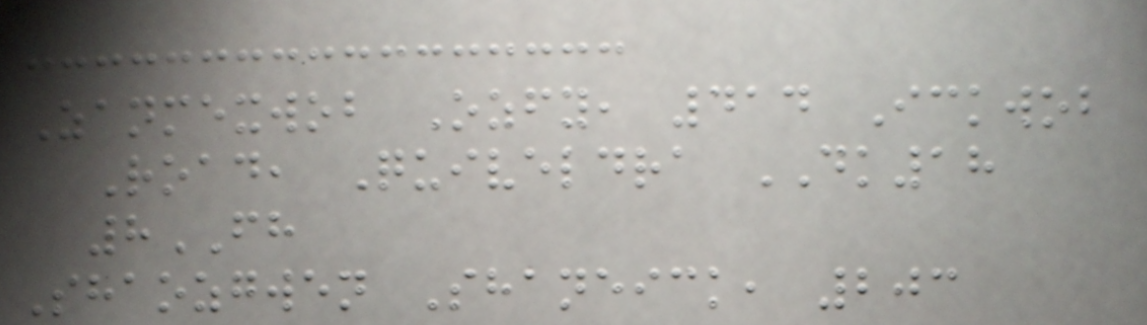Zanmexwob Ozfy, 414 Ickwob
Road, Quiveldra DK18
8FH
Shaozgwen Shaneick, 203
